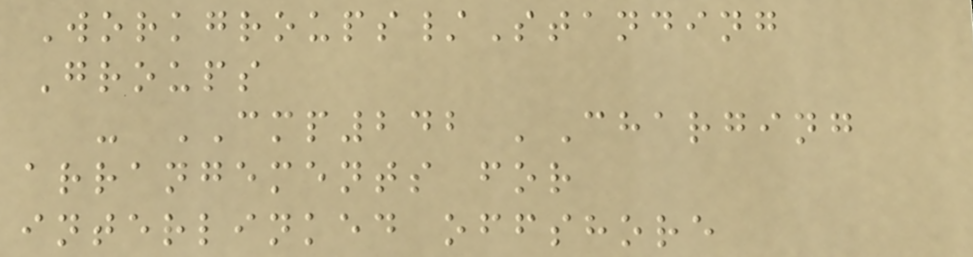Workgroups/Standing
Groups
- CMP242 'Charging
arrangements for
interlinked offshore
